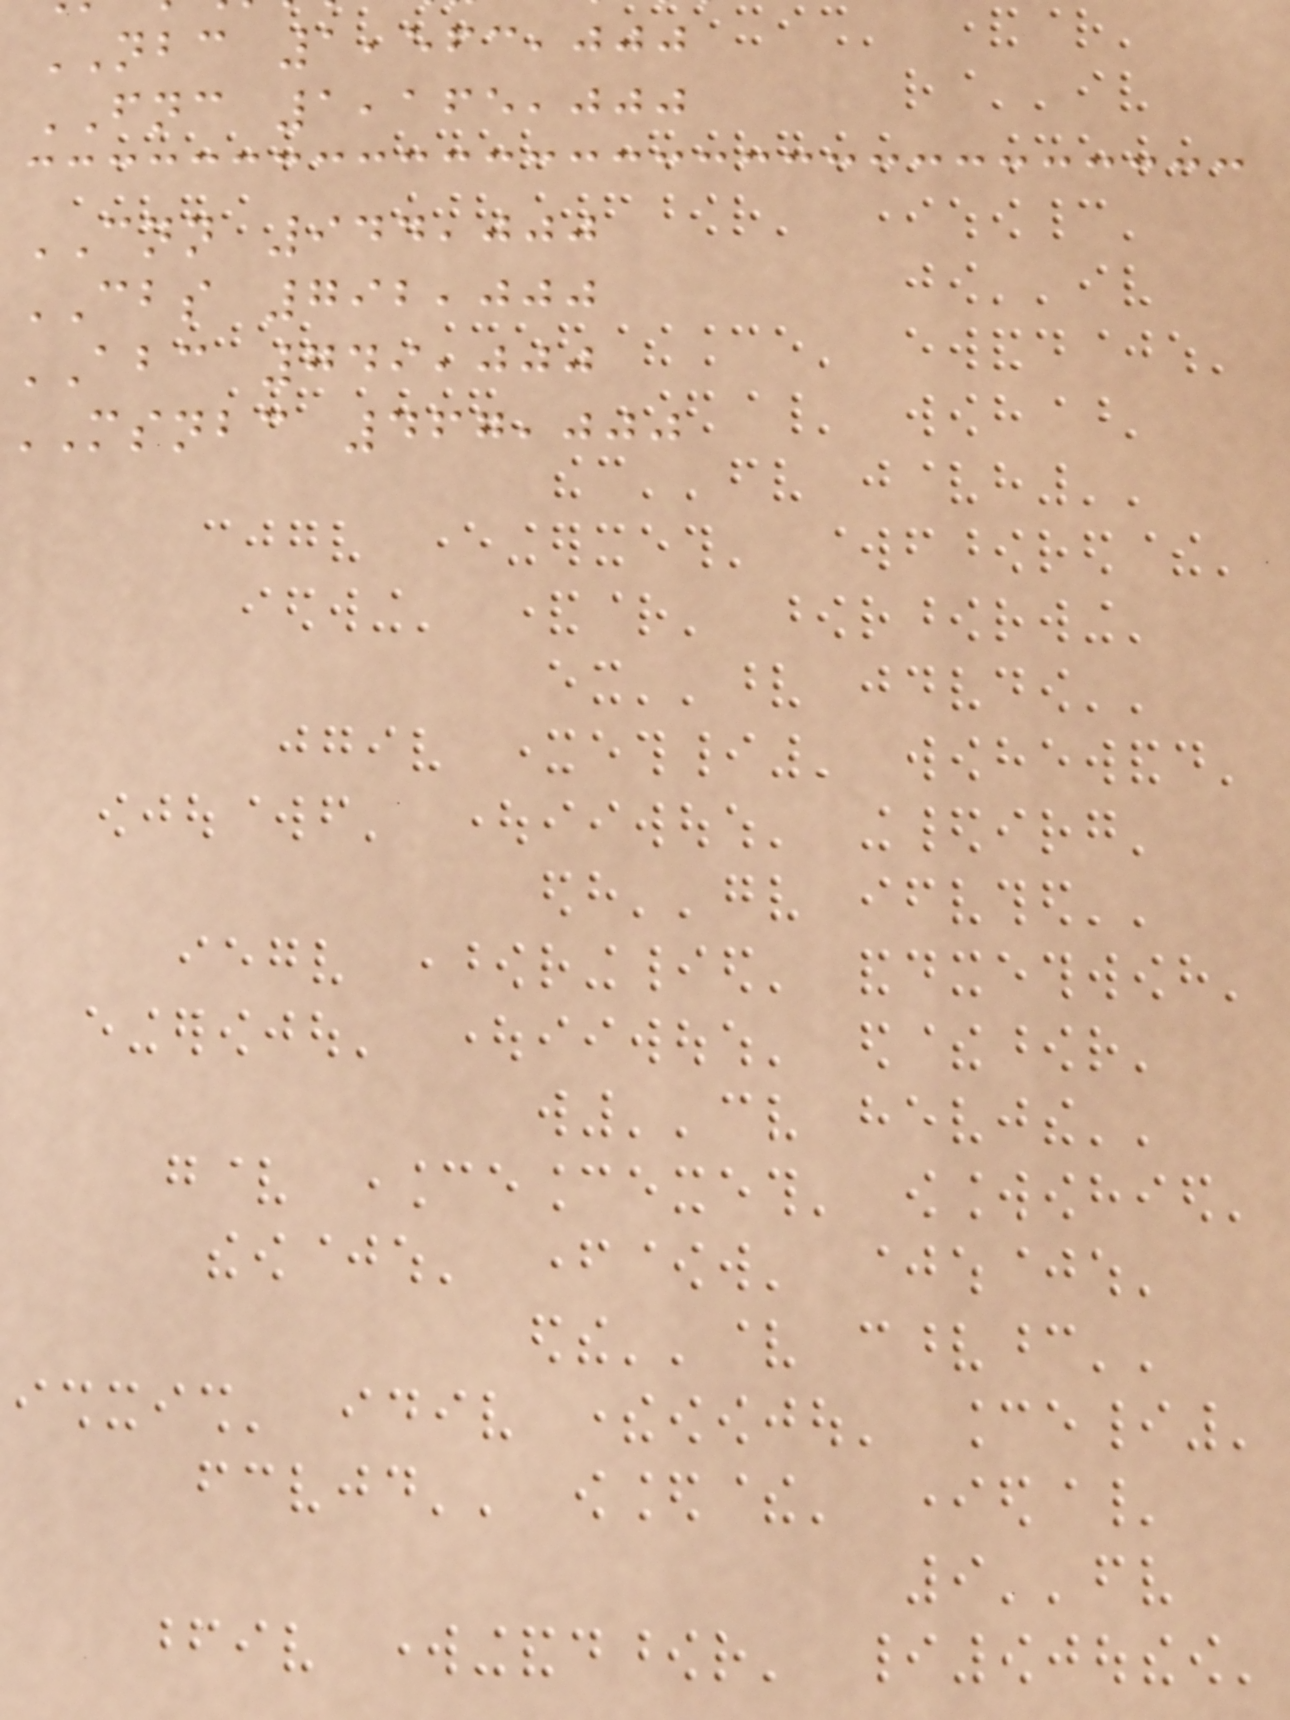NBC 1,563,000
FNC 1,165,000
CNN 944,000
CBS 792,000
ABC 749,000
MSNBC 467,000
